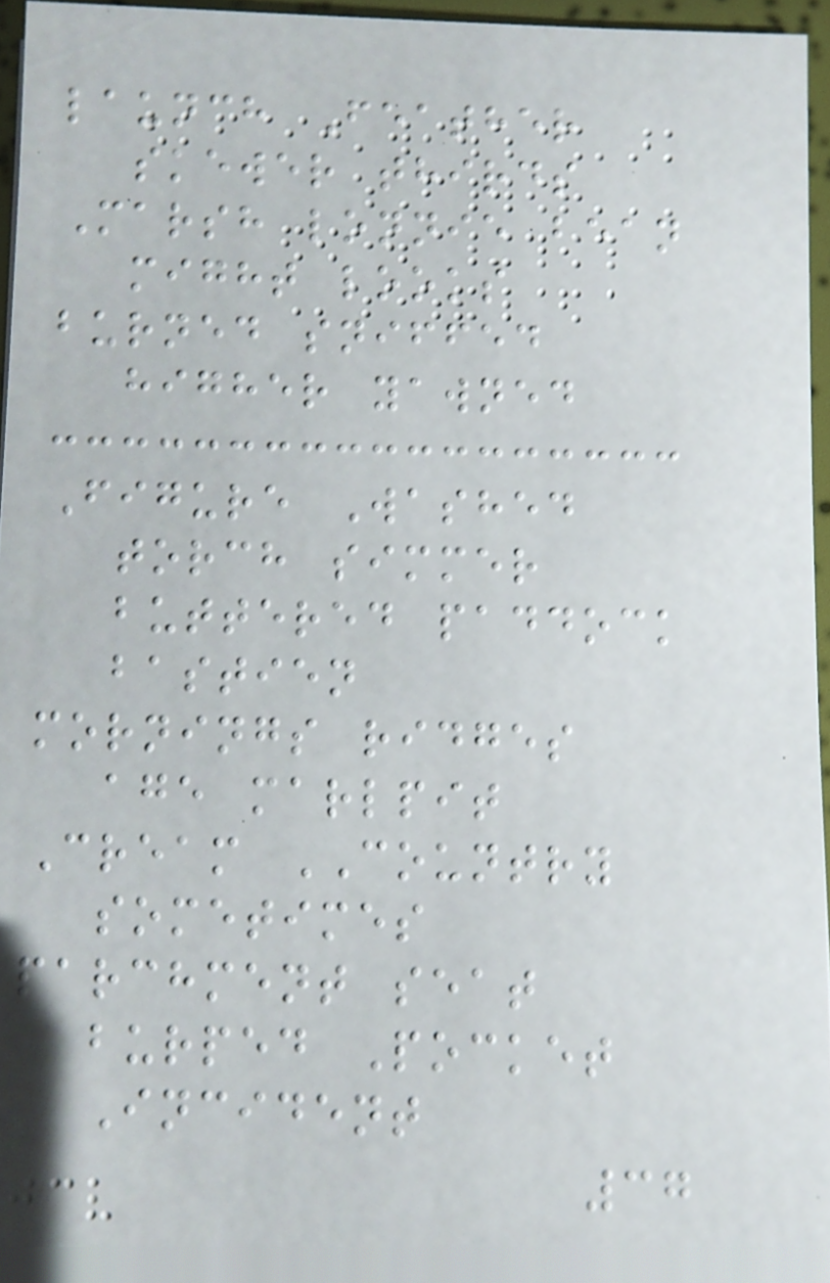launch Feather
skewer thirds
Marsh lonnie bean
might looks
burned sniffed
higher yawned
Figure Washed
torch simmer
buttered paddock
bastien
mornings ridges
age marlpit
Cream COUNTRY
sometimes
parchment seat
burped Pocket
Incident
37
